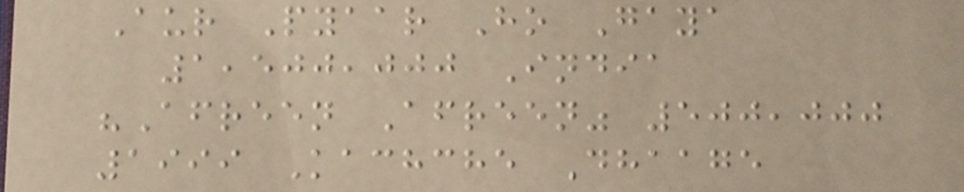Aur Pyaar Ho Gaya
1,500,000 India
"Afreen Afreen" 500,000
1999 Kachche Dhaage
